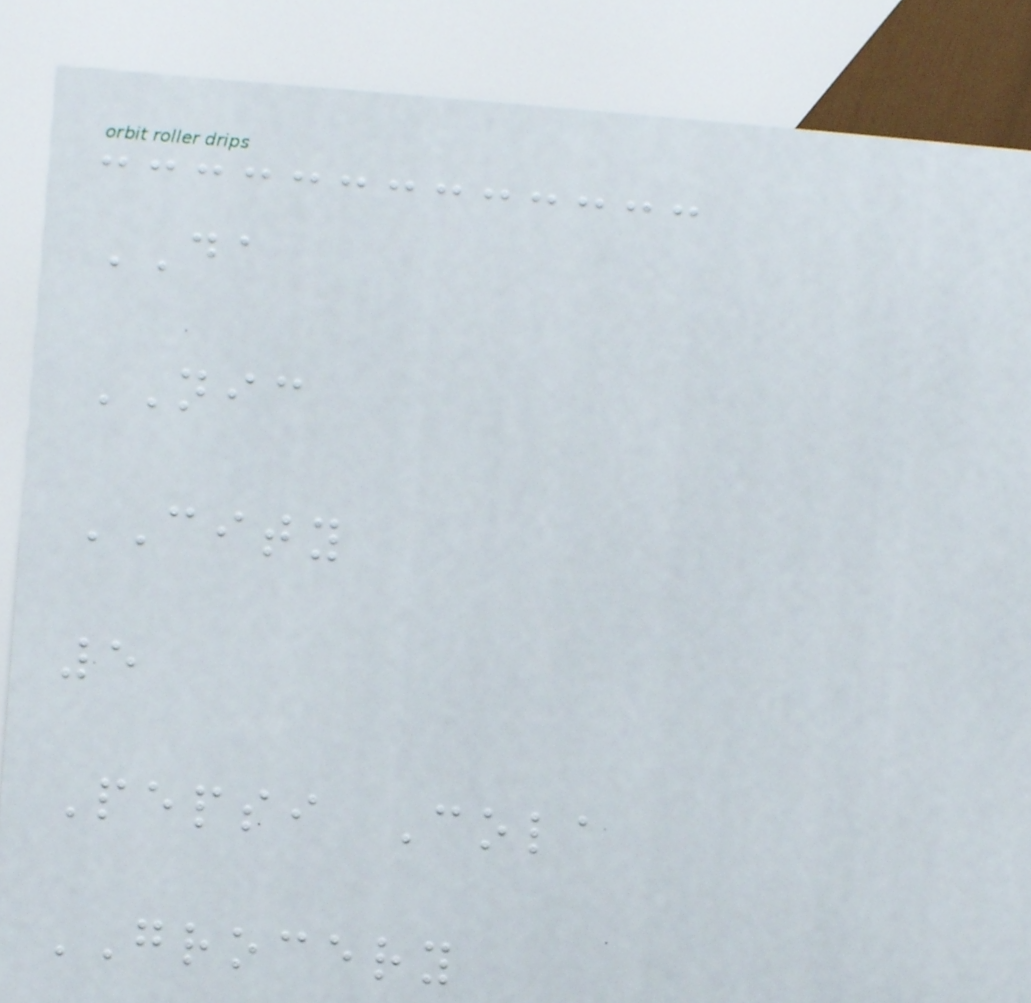DA
NIC
CITY
5
Pepsi Cola
GROCERY
